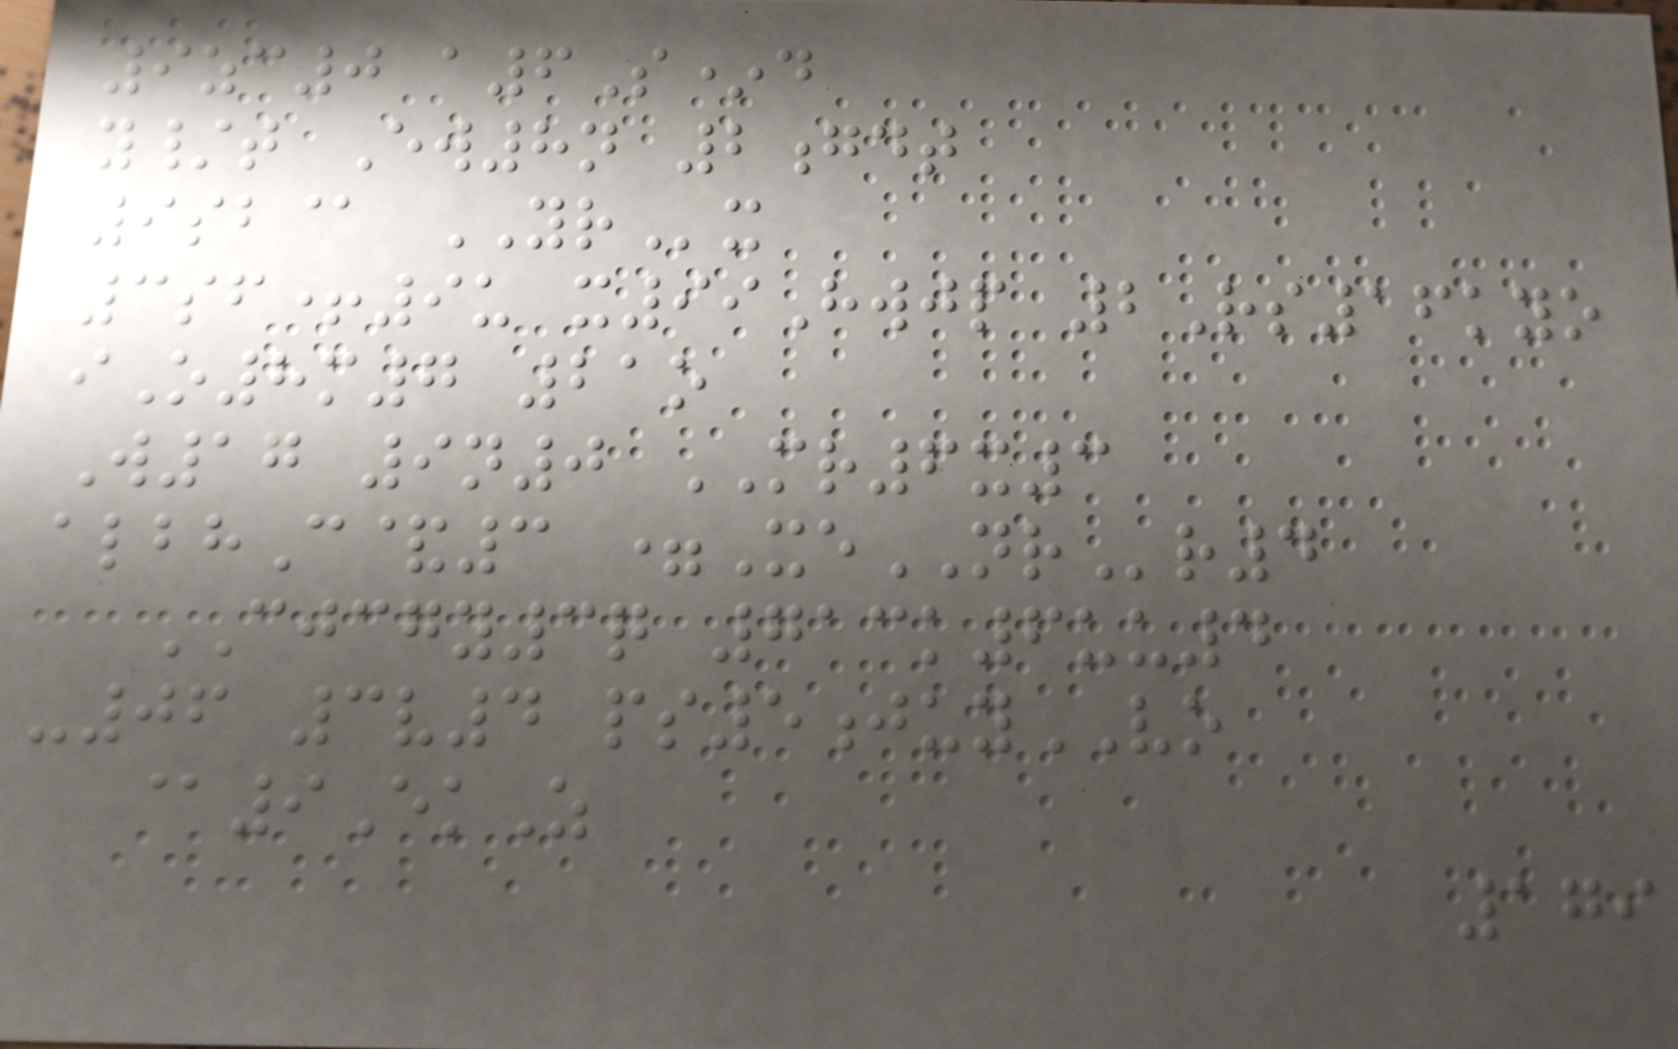9zc0 a6S*d
y/t Ew8n 2gdt
9sb@ YRx
3sf+9u x99Hwjp 2Rs16kyo
iO8m7 21o
W17 9n0 MR6x3
albhC&3 =XeNRr4
CJCGY3q 713k6uu4
-06 3v4 ps5juyVO
@9EkZ
179
